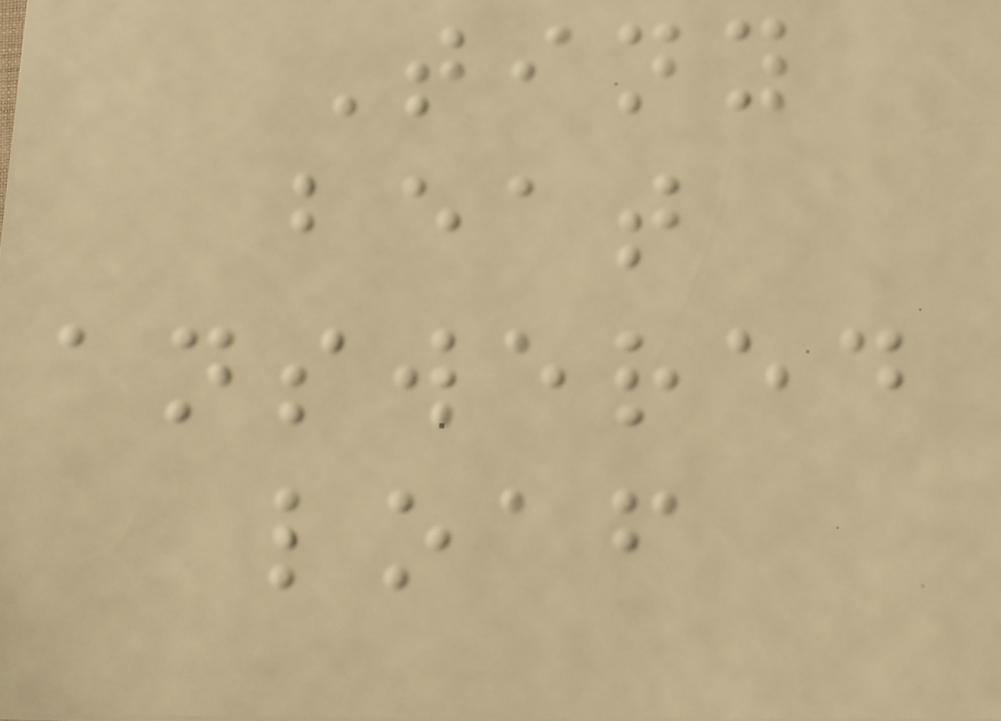Tiny
beat
answered
loaf
